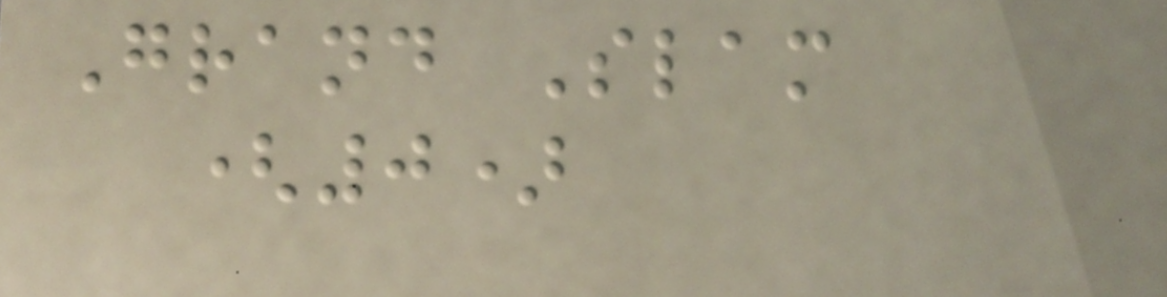Grand Slam
(0)
